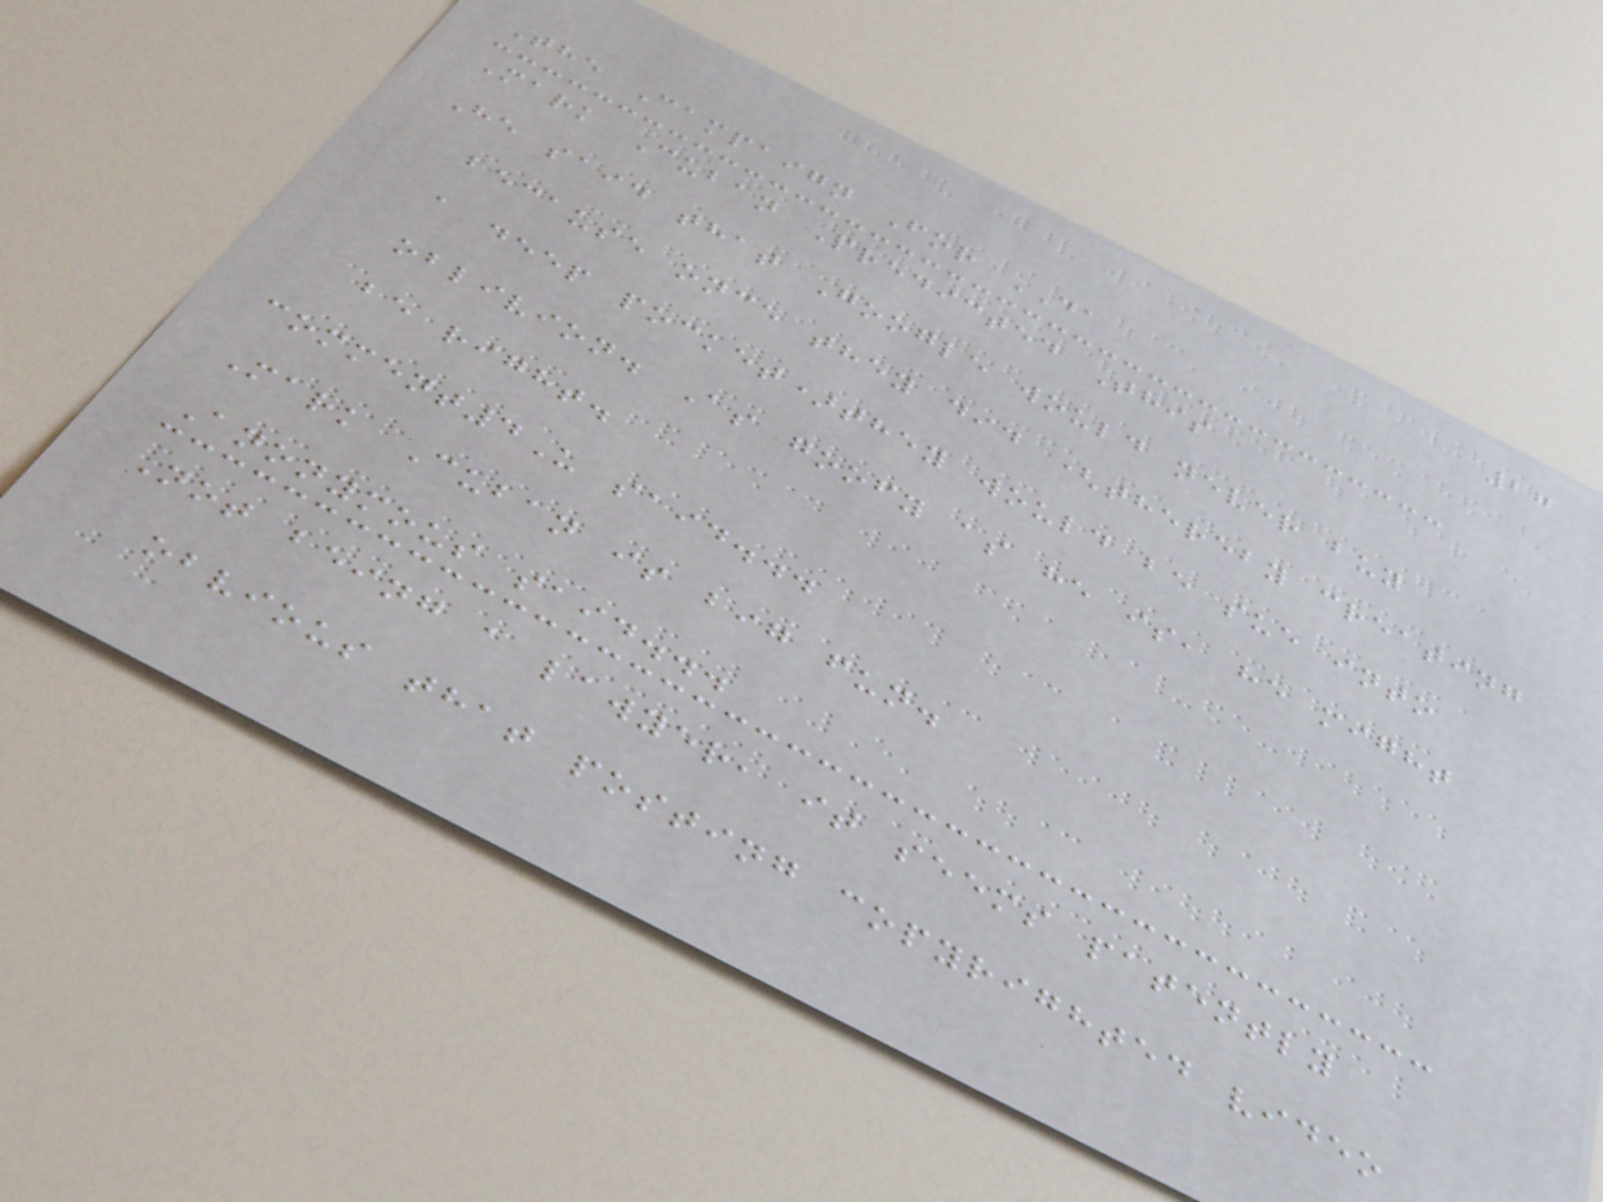27
The Campaign For DA
Mark Cuban Predicted This
He said that Google would never buy
because once they did (thereby creating
a deep pocket)they would be sue into
oblivion. As goofy as he is, he might
be right.
comment4U said...
Mark Cuban is big fun.
Anonymous said...
Not being a lawyer, it seems patently
obvious that posting copyrighted video
